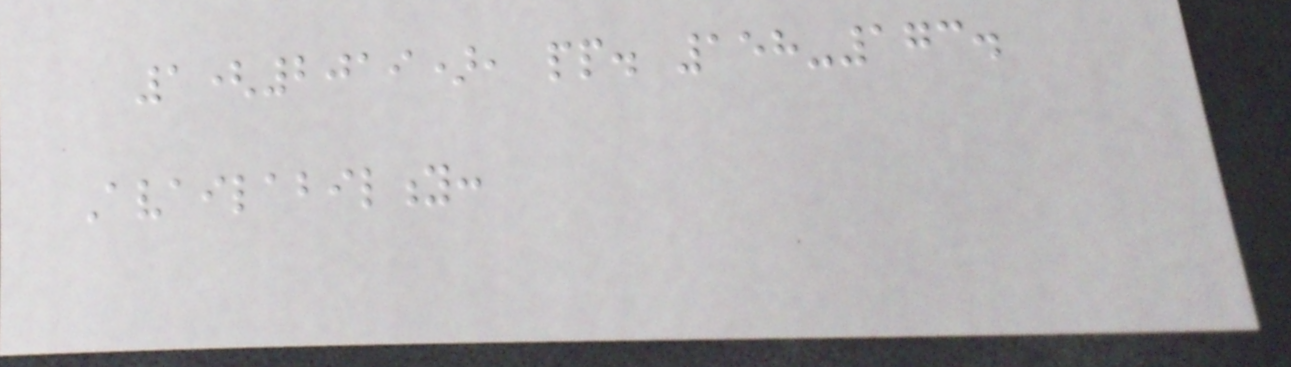1(2019), pp. 158-173.
Availability:
